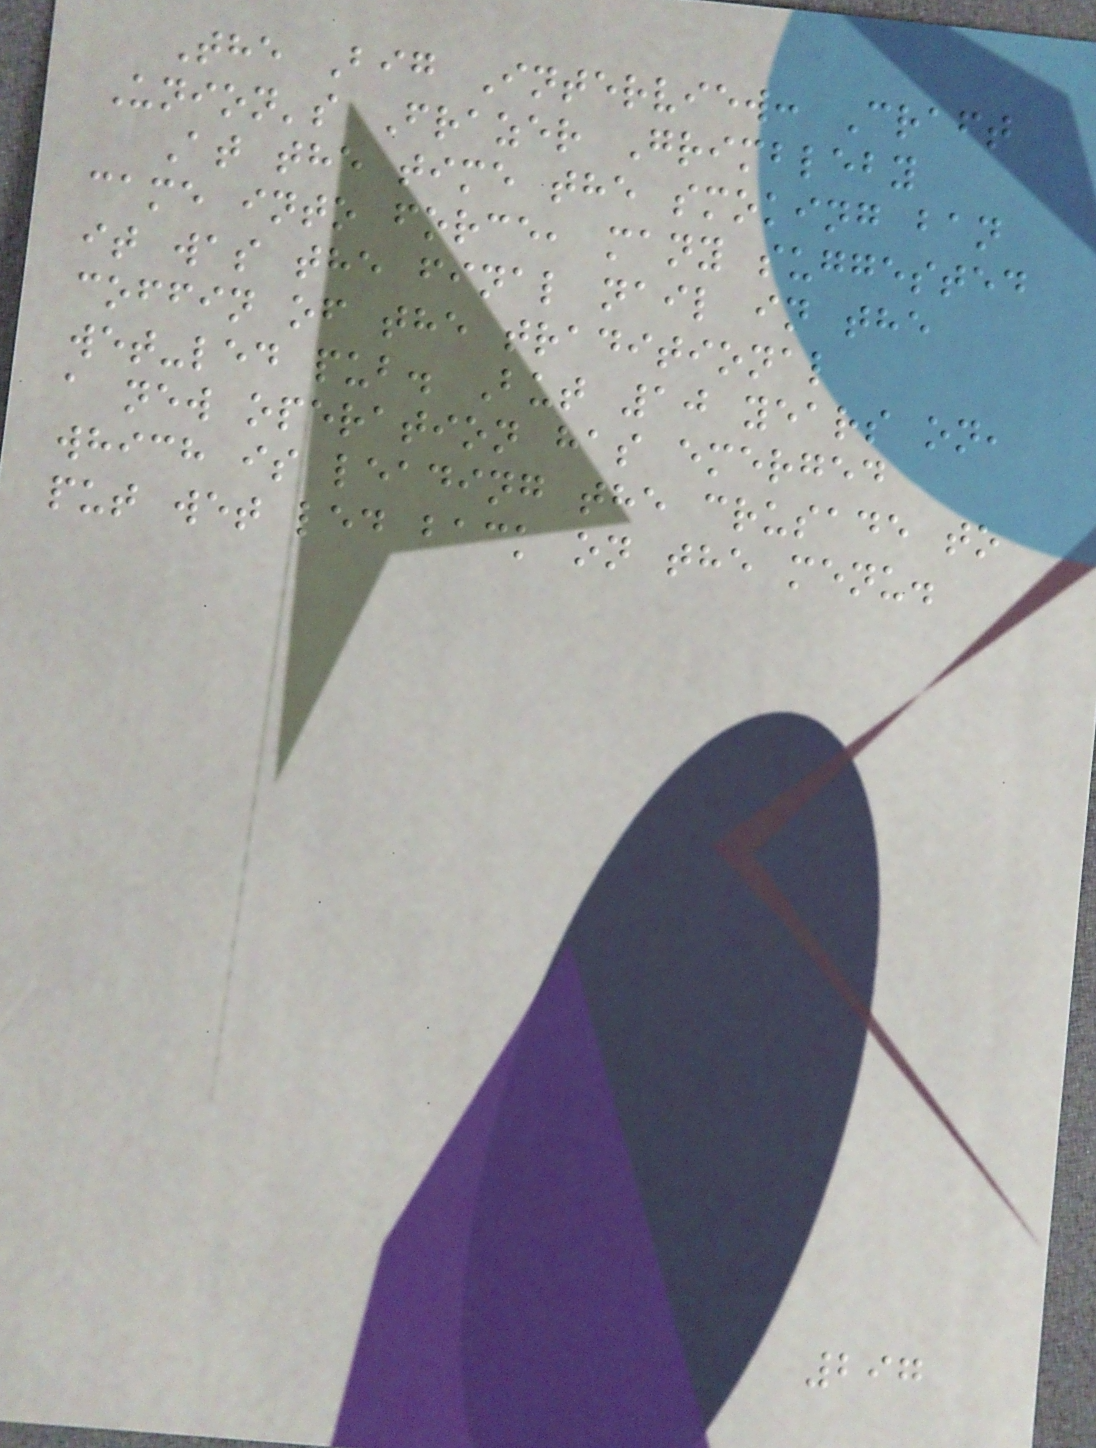The Big Interview: Craft
Union's Frazer Grimbleby
At the time the smoking ban
came into force, many suggested
it was the final nail in the
coffin of the traditional
wet-led pub. But 10 years on,
a new operation has emerged
which is leading the crusade to
put wet led back on the menu.
297
